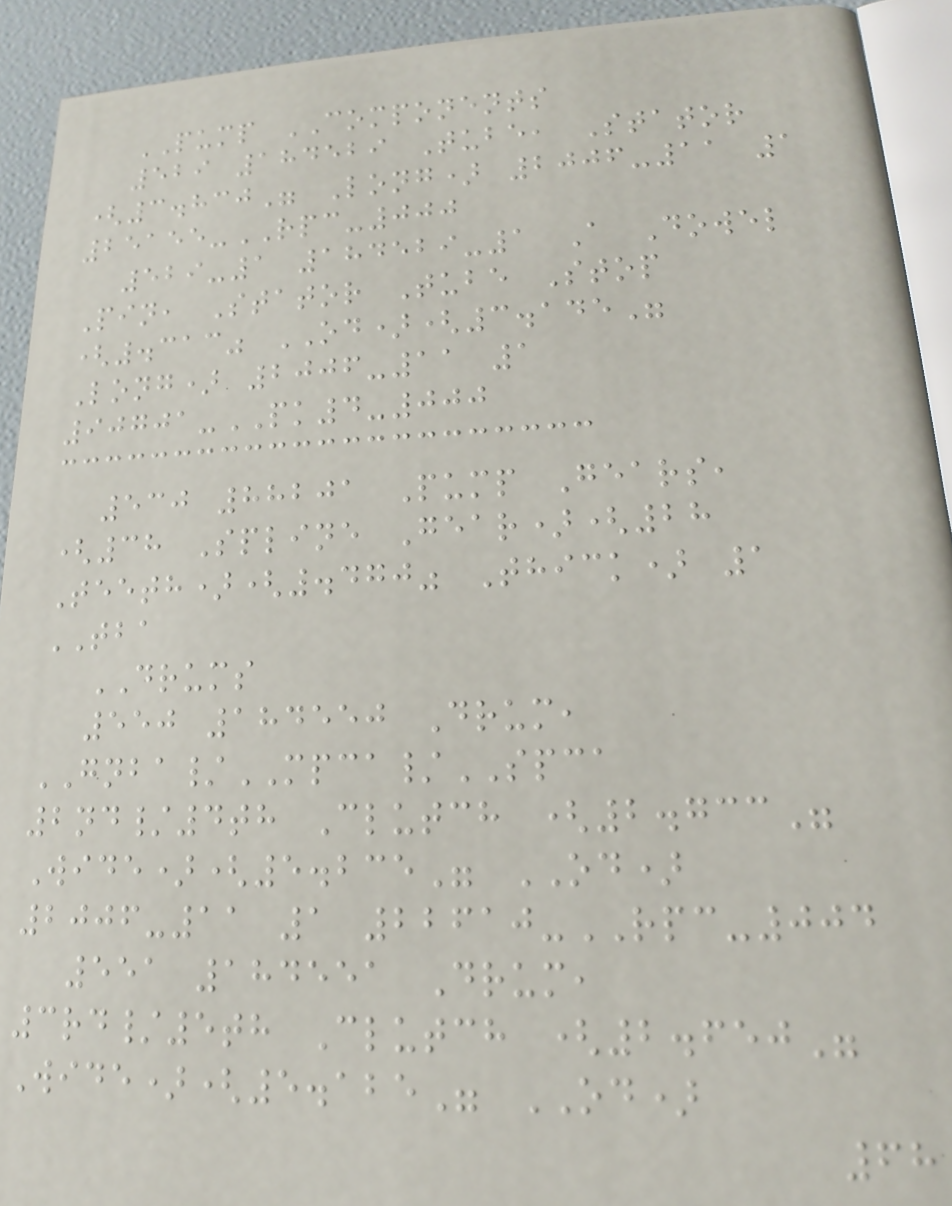PUMP COMPONENTS
529 184529 Tube, Stator
(3.830" Long) 2006-11 1
25155-RPC-000
529-1 184529-1 A Dowel
Pin, Stator Tube Stop
(.313" OD)(3.145"
Long) 2006-11 1
90701-PK4-000
530 88201 Pump Gears,
(38 Spline Gear)(28
Teeth)(.470" Thick) 1
TBA
DRUMS
550 184550 Drum,
GNBA/MPCA/SPCA
2nd/4th Clutch (2.733"
Wide)(5.235" OD)
2006-11 1 22610-RPC-004
551 184551 Drum,
3rd/5th Clutch (2.650"
Wide)(5.125" OD)
68
